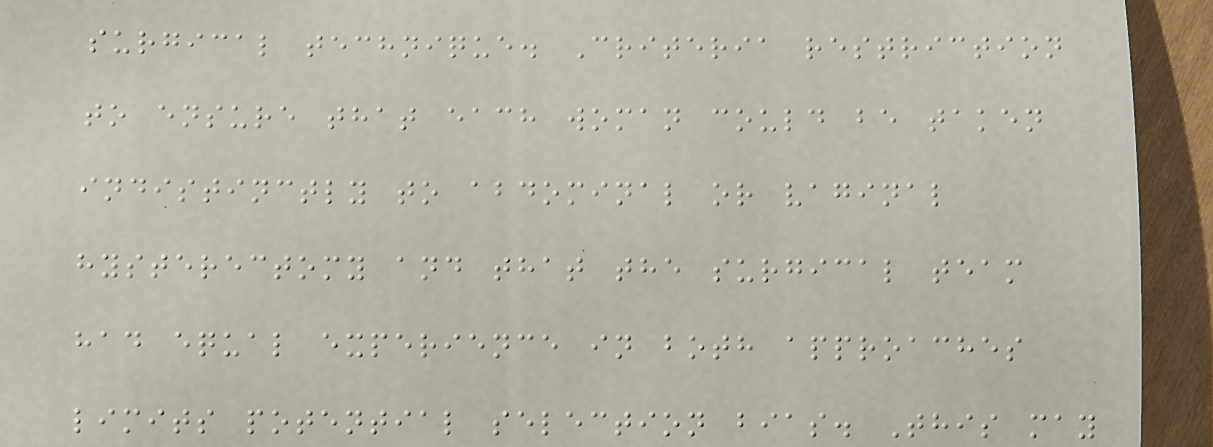surgical technique. Criteria restriction
to ensure that each woman could be taken
indistinctly to abdominal or vaginal
hysterectomy and that the surgical team
had equal experience in both approaches
limits potential selection bias. This may
